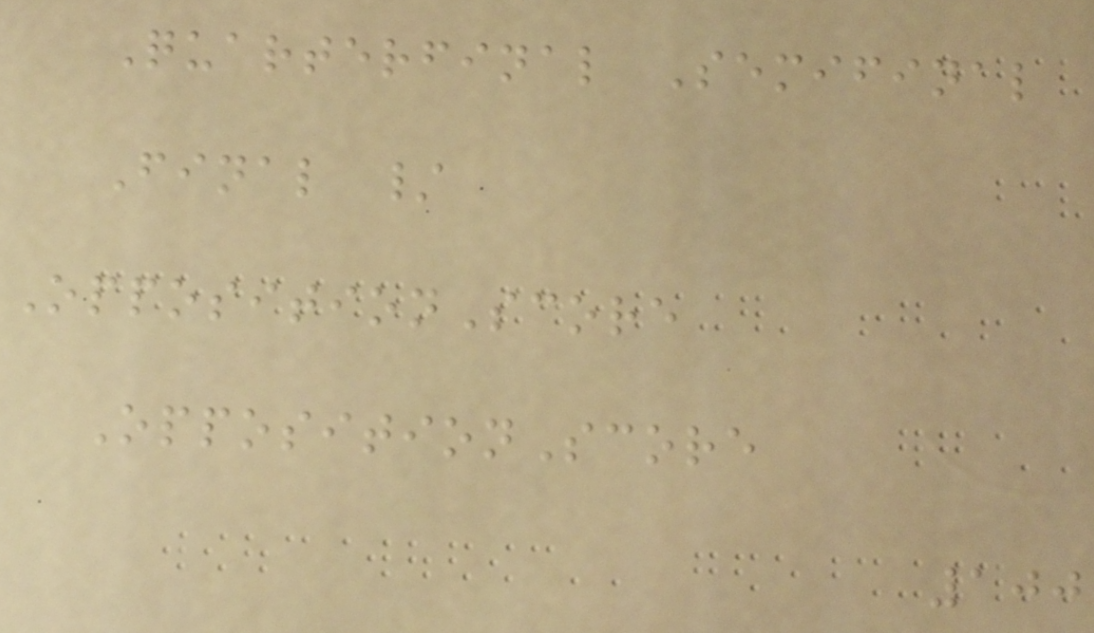Quarterfinal Semifinal
Final /
OppositionScore
OppositionScore
100
